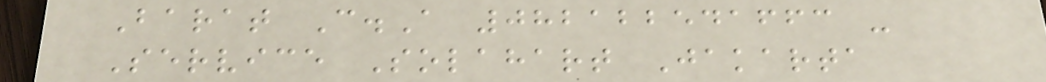Barat C.A 082122541663 -
Service Solahart Jakarta
